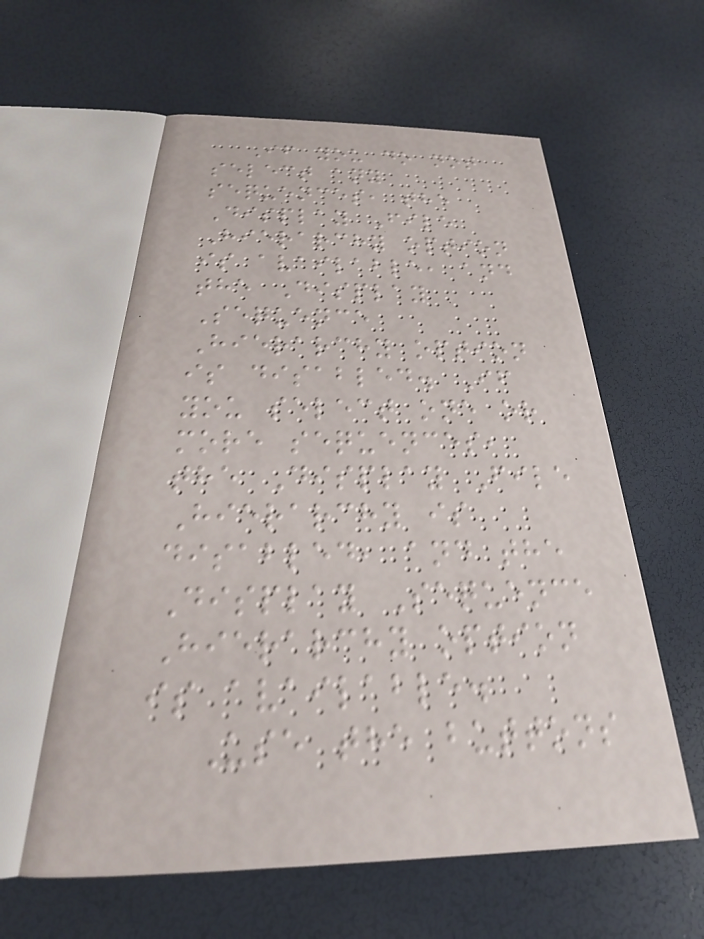If you do not
select any
sequences, the
Display File
Hierarchy option
is available, and
the Display
Sequence
Hierarchy option
is disabled. If
you select one or
more sequences,
the Display File
Hierarchy is
disabled, and the
Display Sequence
Hierarchy option
is available.
Use the buttons
